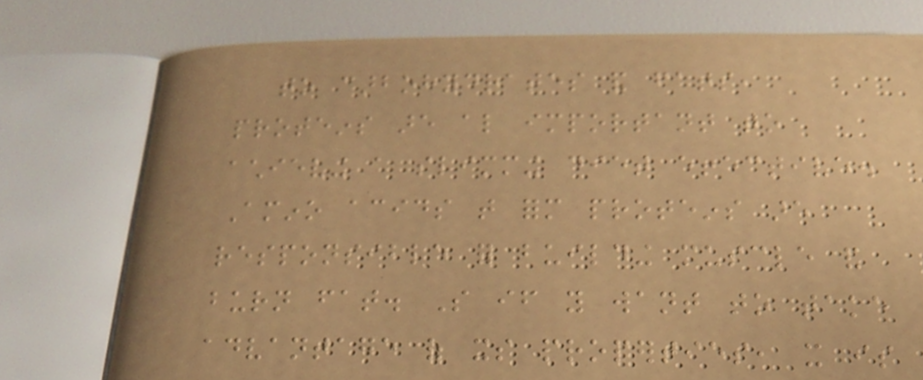to carbohydrates and fats,
proteins are also important to
achieving a slimming diet effective.
Amino acids that form proteins are
responsible for building muscle and
burn fat. So if you want to take
advantage of its properties, it is
